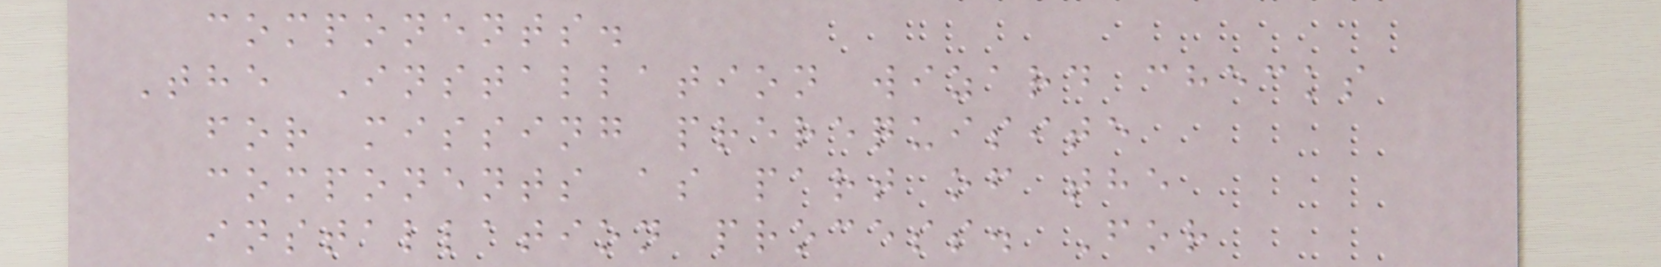components.
The Installation wizard checks
for missing prerequisite
components as part of the
installation process. For
